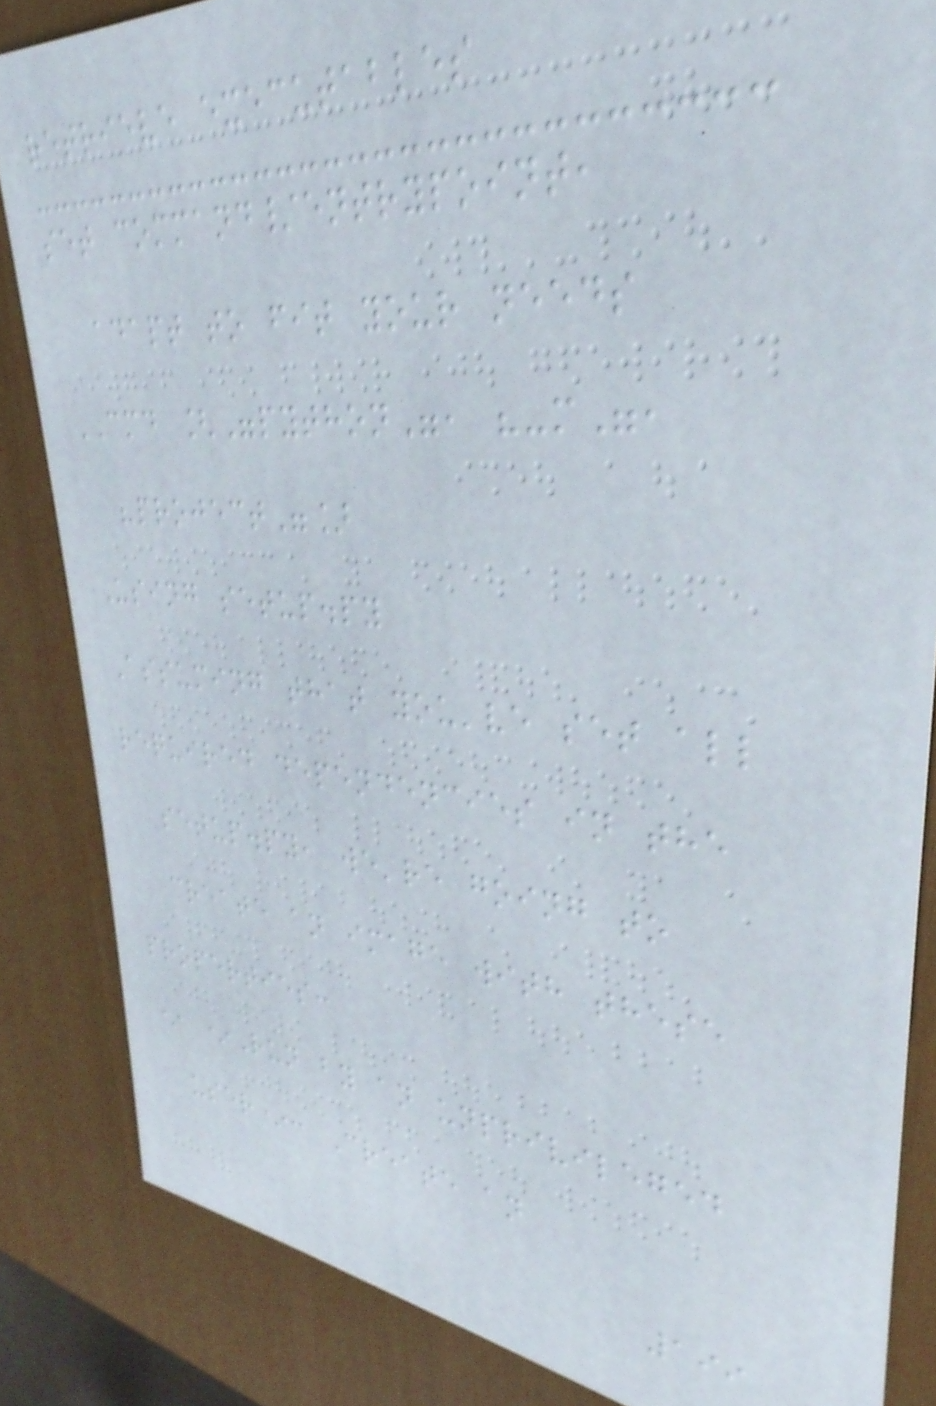retrieve executables
set command/entrypoint,
adapt to fit your needs
CMD ["python", "-m",
"project"]
Using setup.py
Assuming that you've set all
required dependencies in the
setup.py, we're going to
create an image with these
properties:
* *Run by an unprivileged
user*: Create an
199
